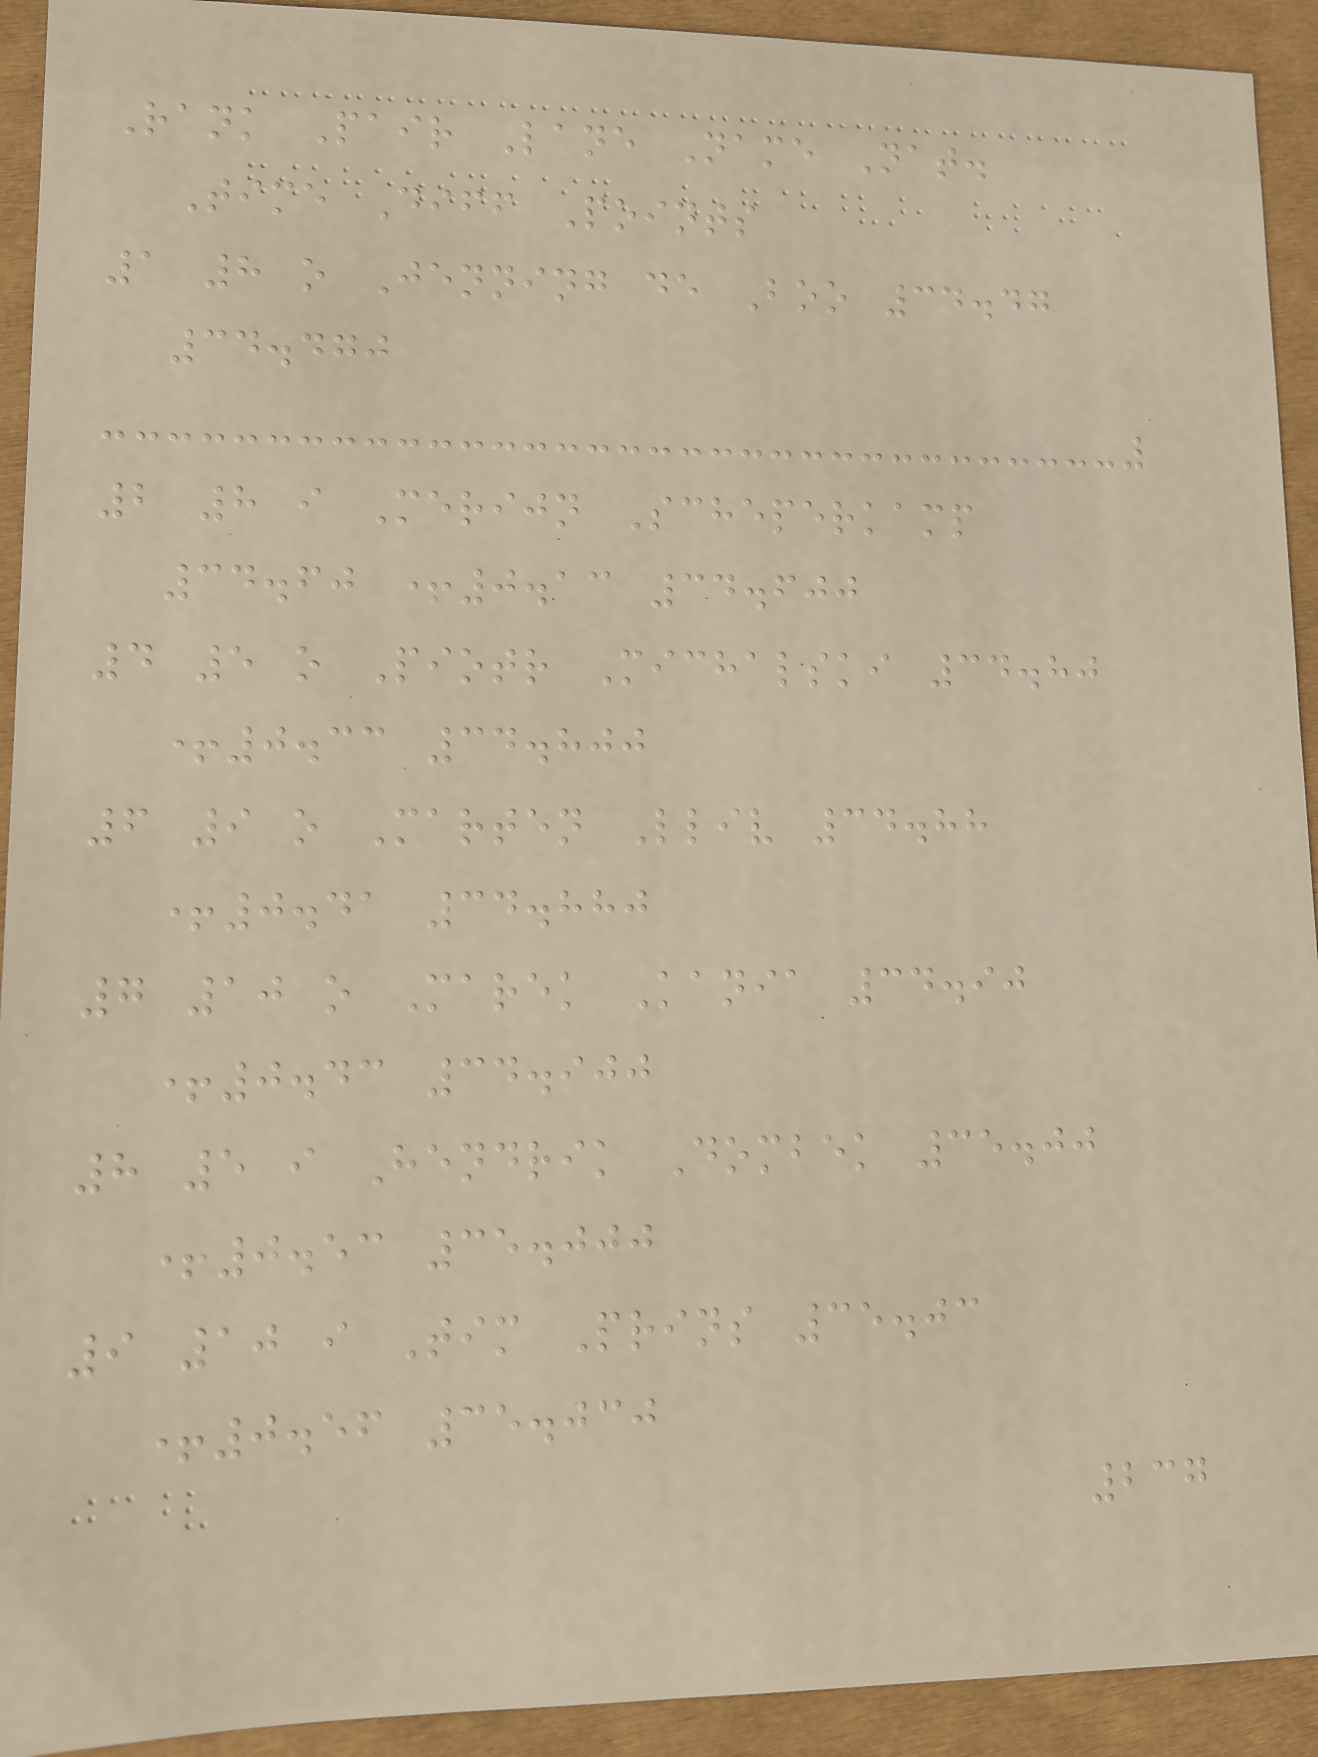Rank Pair Lane Name Nat.
Time Diff Points
1 8 o Jenning de Boo 34.47
34.470
2 8 i Merijn Scheperkamp
34.60 +0.13 34.600
4 5 o Piotr Michalski 34.80
+0.33 34.800
6 9 o Marten Lliv 34.88
+0.41 34.880
7 10 o Marek Kania 34.90
+0.43 34.900
8 5 i Hendrik Dombek 35.00
+0.53 35.000
9 10 i Tim Prins 35.03
+0.56 35.030
237
